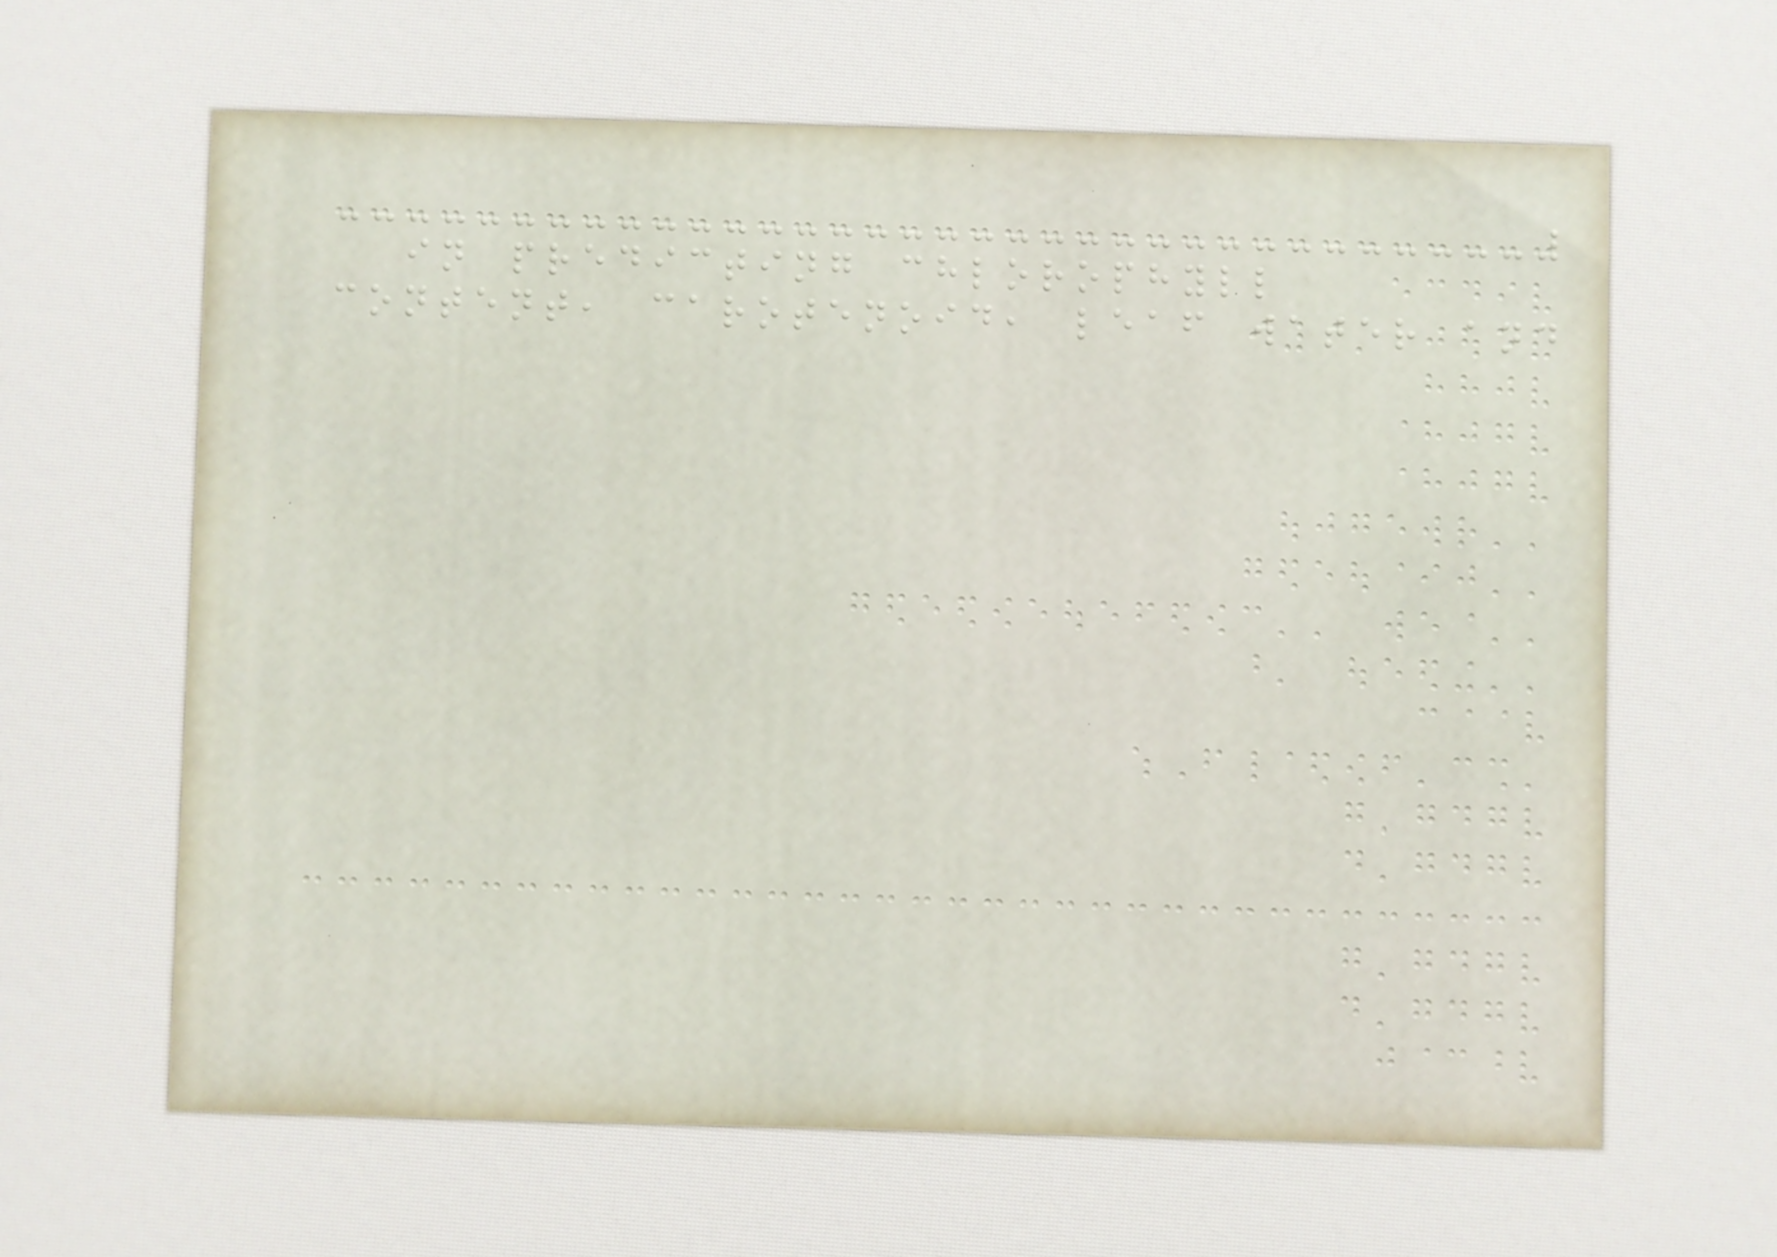in predicting chlorophyll
content, carotenoid, leaf water and
